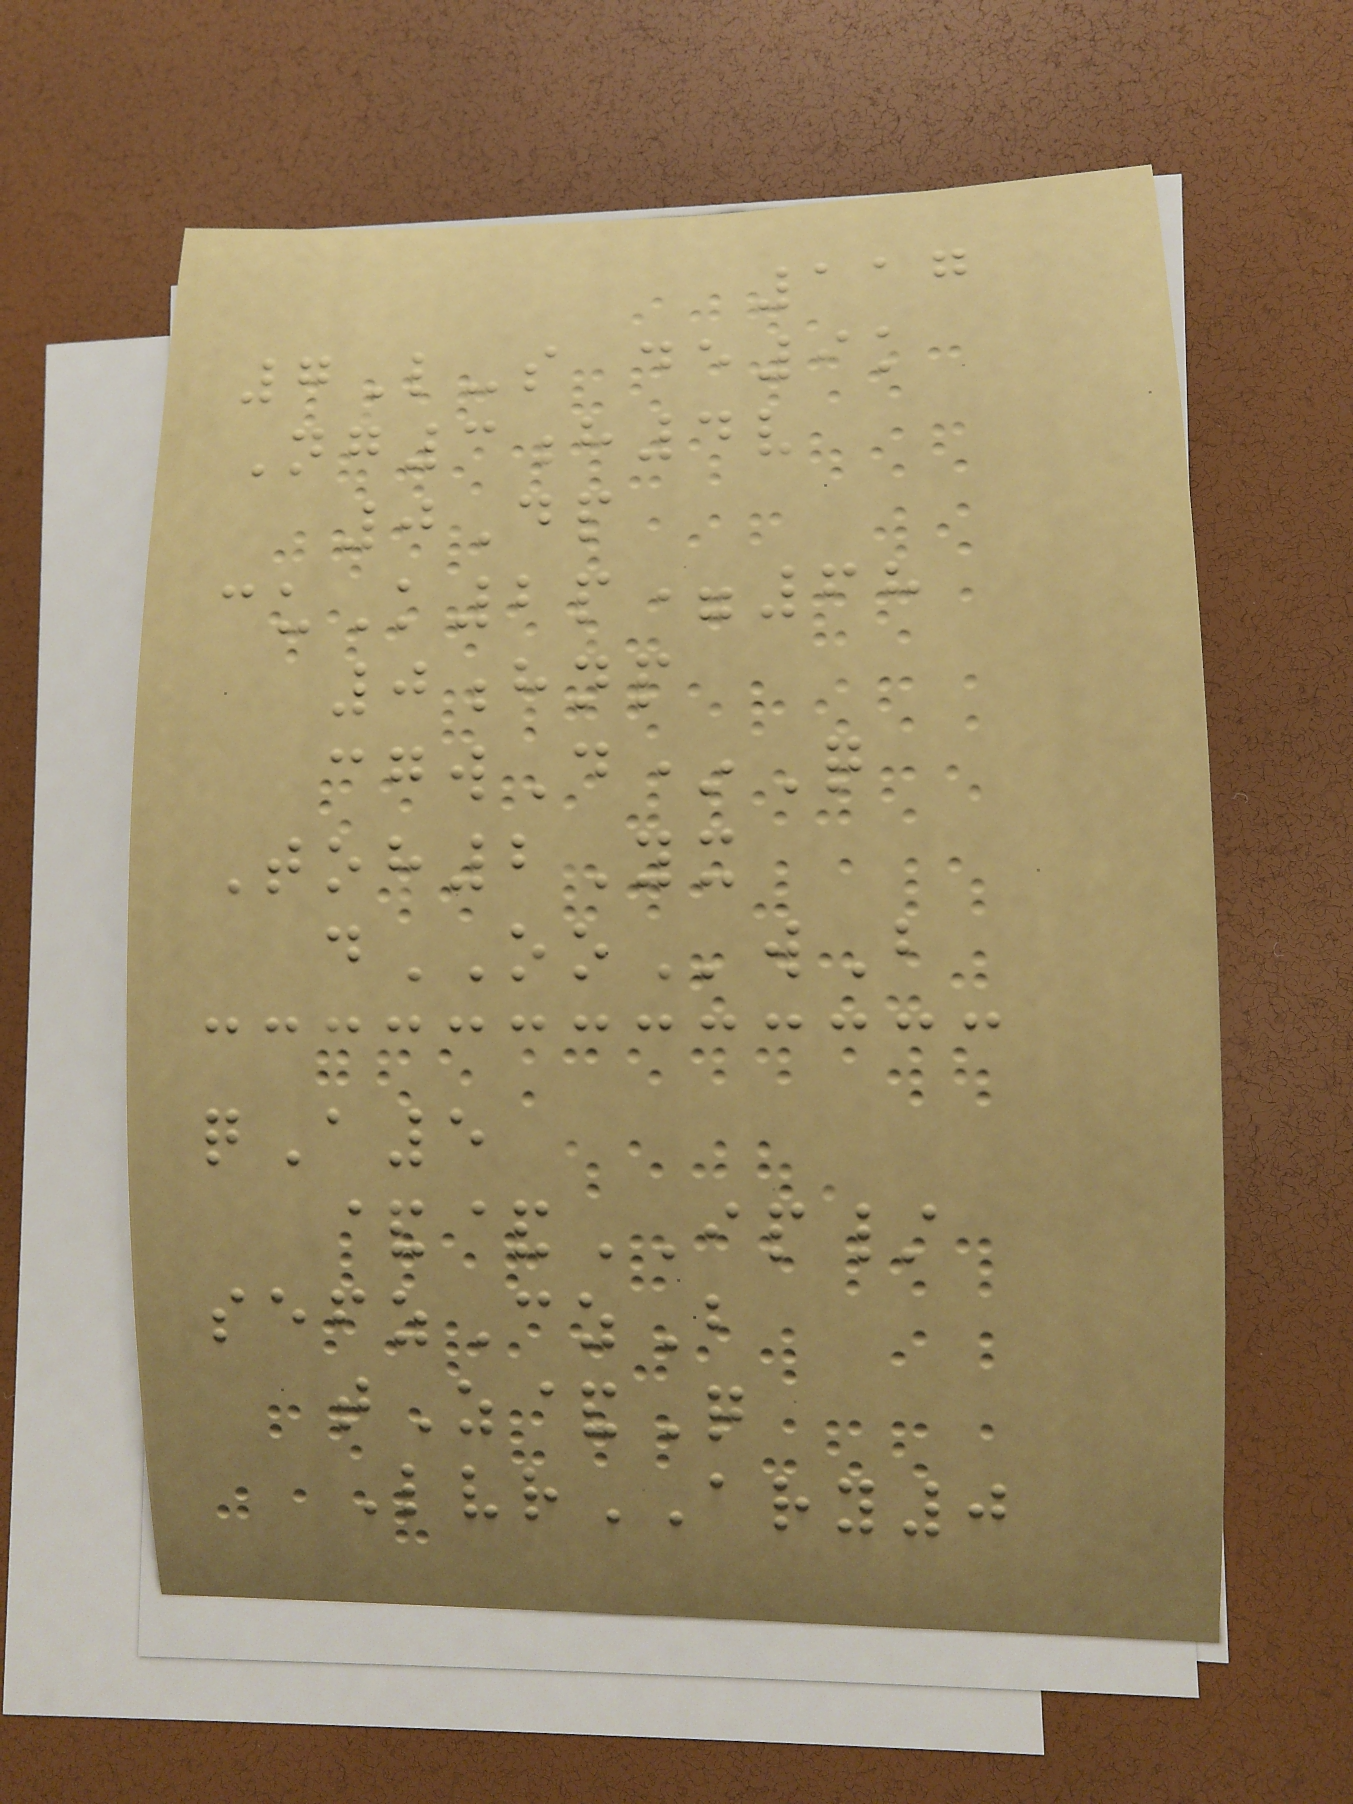117
7L-s de9k
Ng3h4v
0Dp
cuK2p=68
0hnp
cgwD*Q
Toh2Yx
dOOwB
qA5
&&IP/
sefzCzB
tZ&Q
LvrARY0
